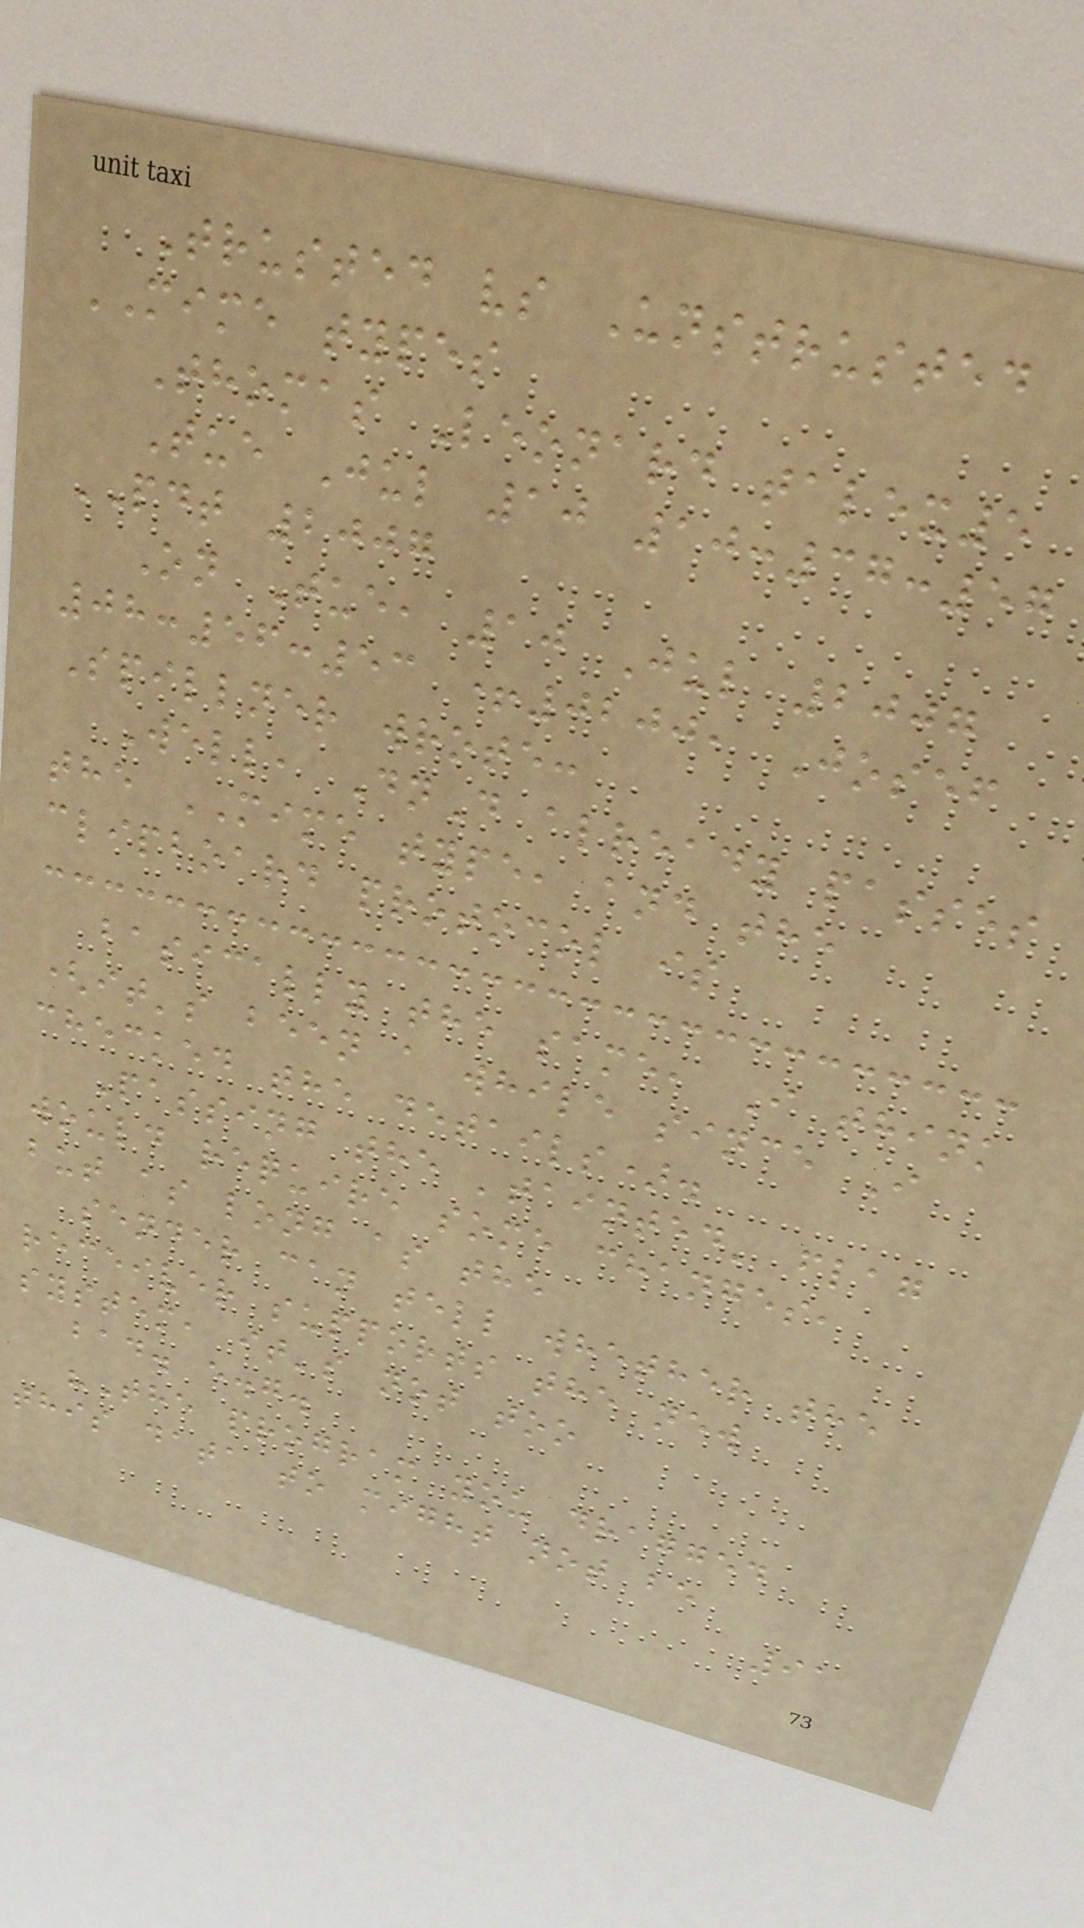Trusted vs Unstrusted
MIME types
Thomas Leonard talex5
Tue Jul 10 10:37:57
PDT 2007
On Tue, 10 Jul 2007
08:56:53 +0200, Josef
Spillner wrote:
Well, DnD already passes
the MIME type, and the
clipboard protocol is
basically the same, I think
(it's been a while since I
checked the details).
Passing the 'tainted' flag
would require some changes,
but as long as the
sender can tell whether the
receiver supports the new
system, it's not too
bad. e.g.
"The program you dragged
this data to might not be
91
